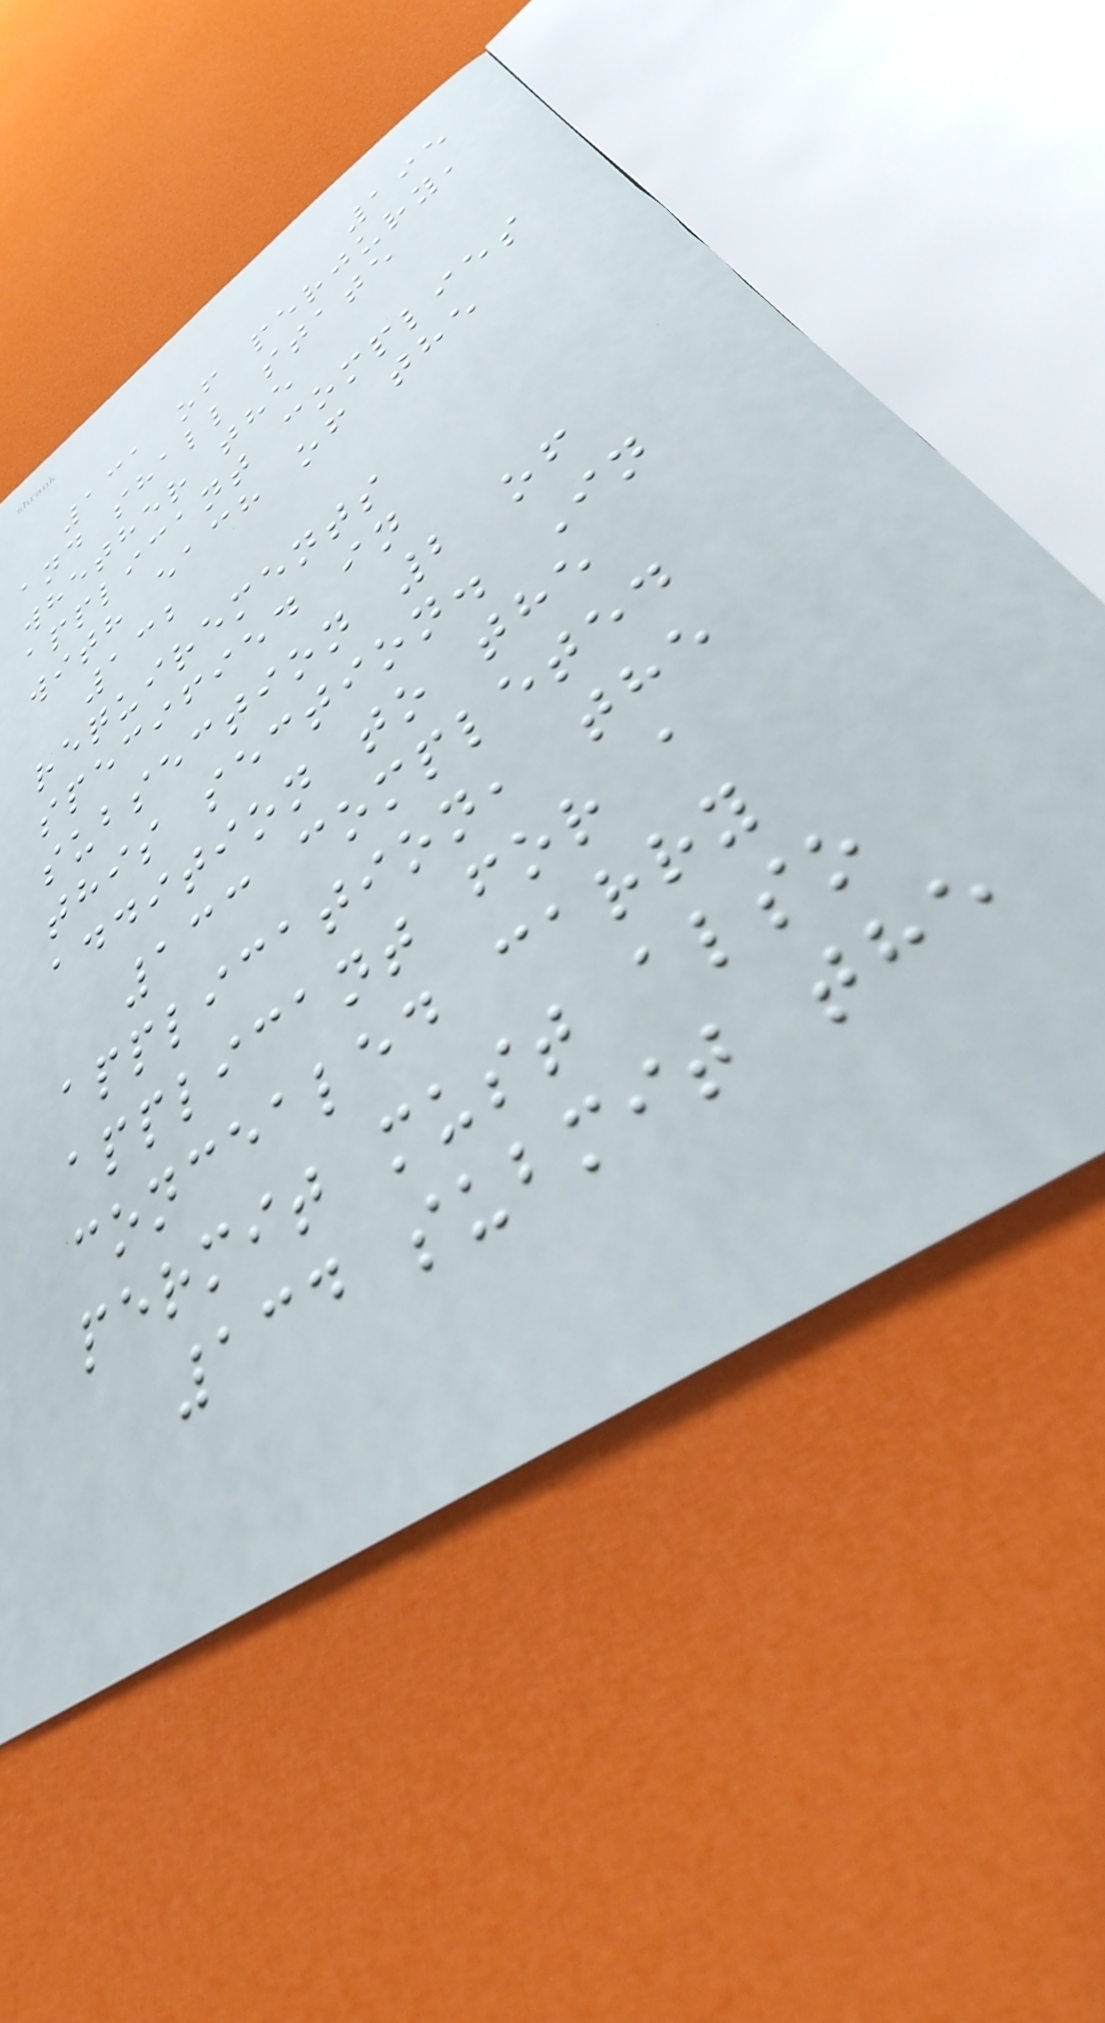195
131 of perjury,
and shall state
whether the
applicant complies
with each of the
132
requirements
specified in
subsection 2 of
this section. In
addition to the
133 completed
application, the
applicant for a
concealed carry
permit must also
134 submit the
